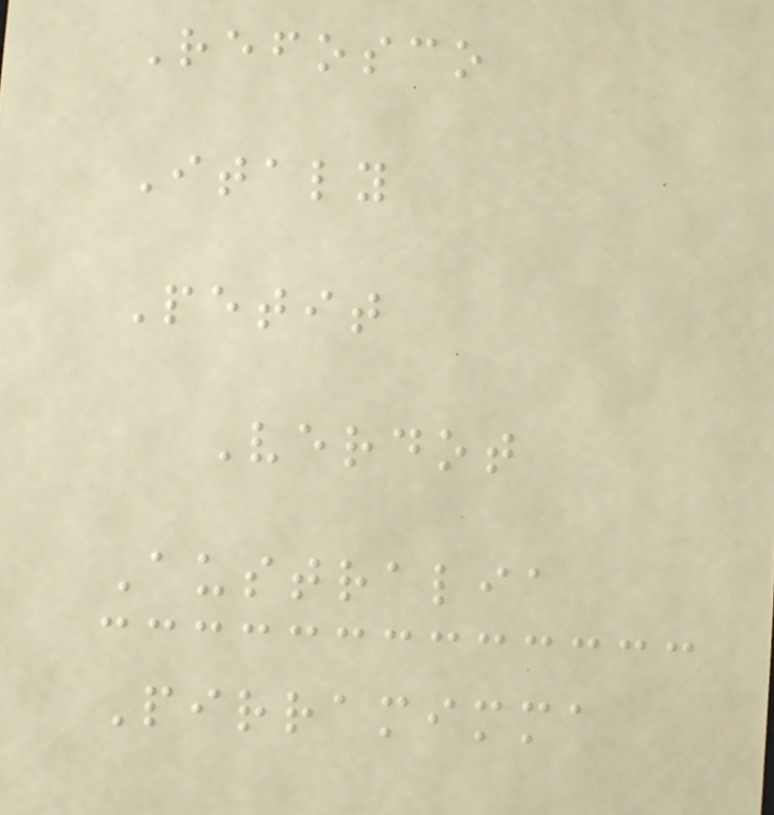Refosco
Italy
Petit
Verdot
Australia
Pirramimma
